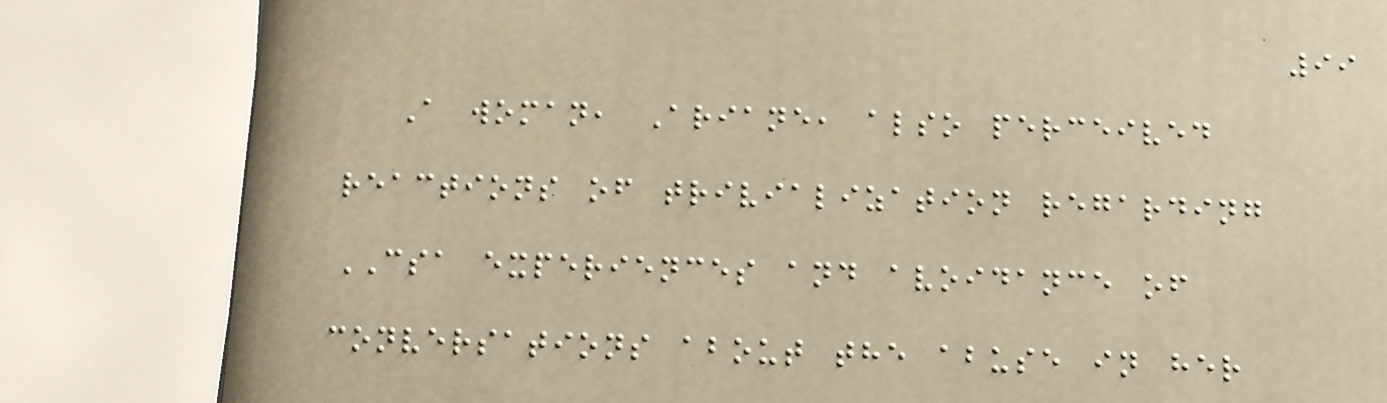99
A woman, Ariane, also perceived
reactions of trivialization regarding
CSA experiences and avoidance of
conversations about the abuse in her
